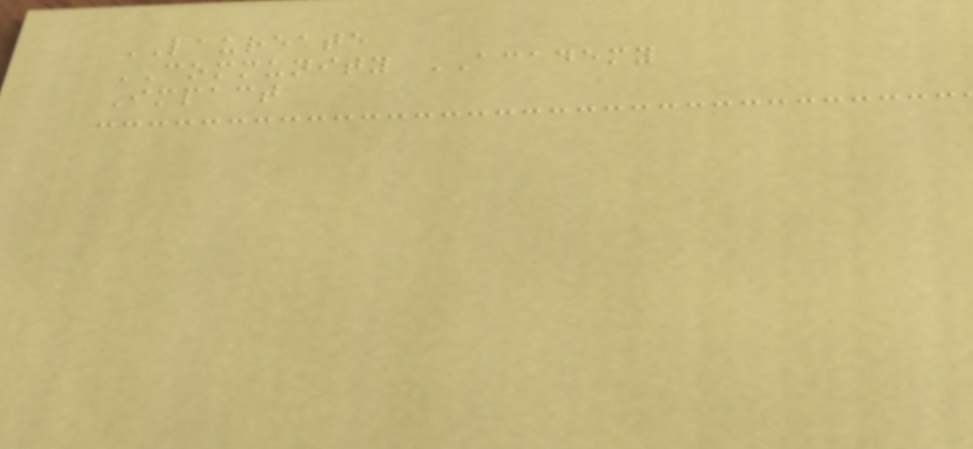LAUREATE
COMMUNITY ACADEMY
Impact
